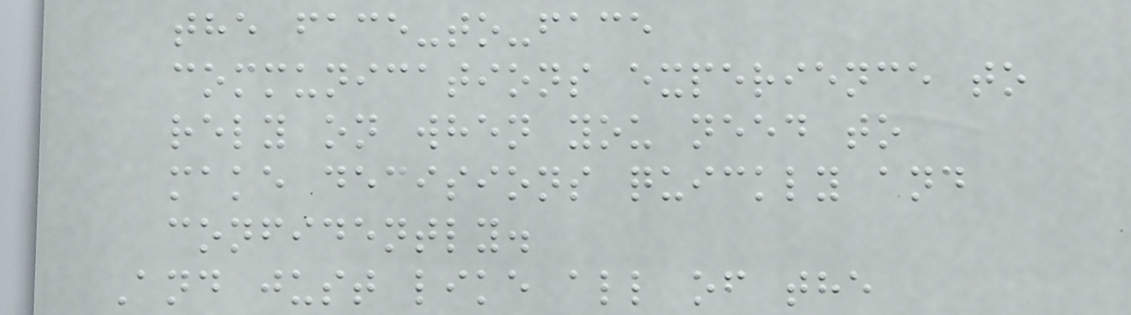the face-to-face
communications experience to
rely on when you need to
make decisions quickly and
confidently.
And just like all of the
